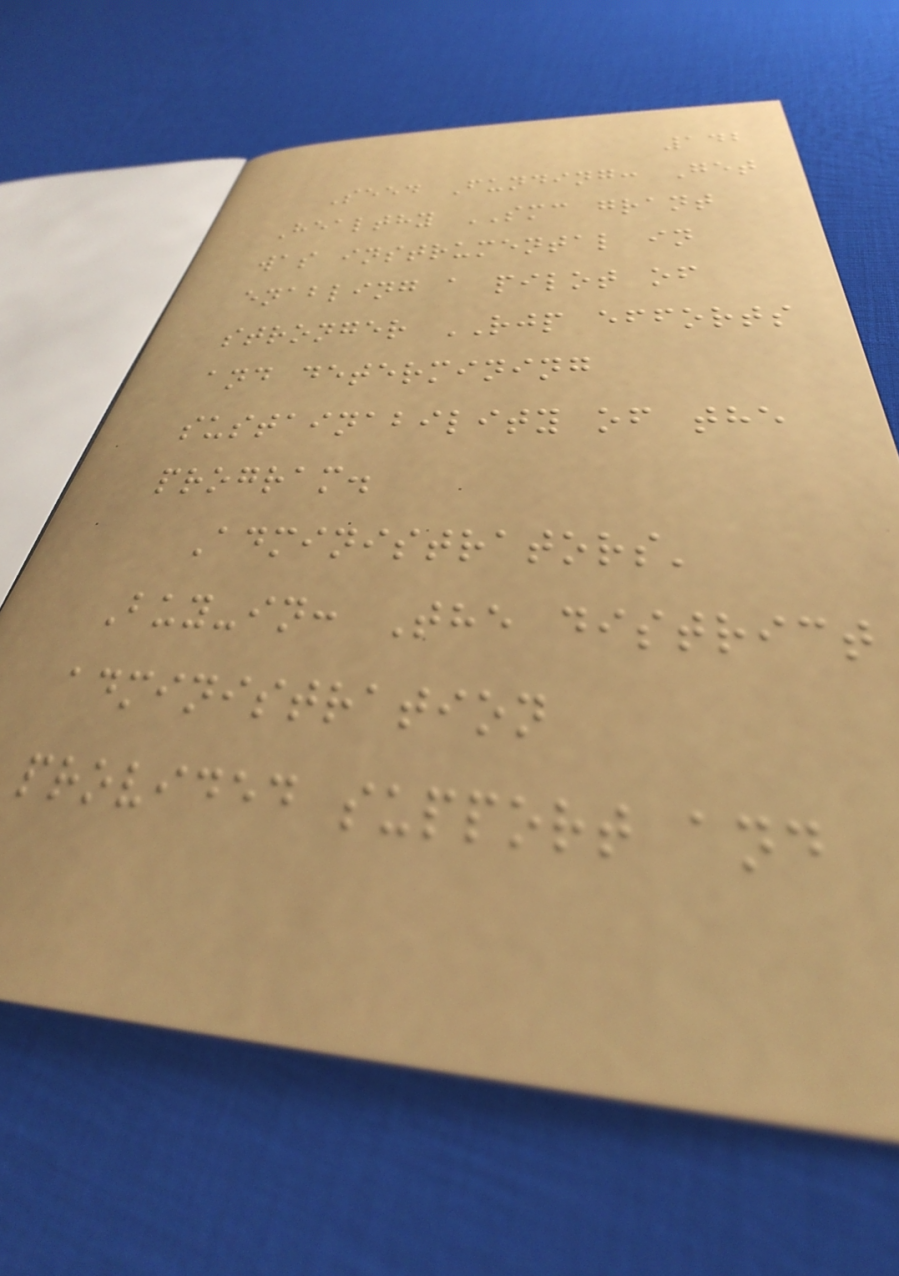142
Seed Funding: Get
Healthy SMC grant
was instrumental in
enabling a pilot of
stronger RJP efforts
and determining
sustainability of the
program.
Administrators'
Buy-in: The district
administration
provided support and
